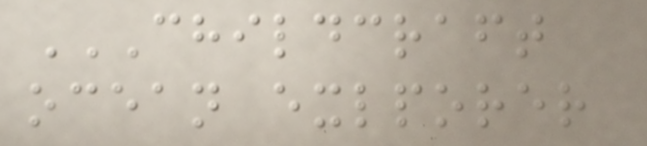CHILDCRAFT
OCEAN EXLPORER
